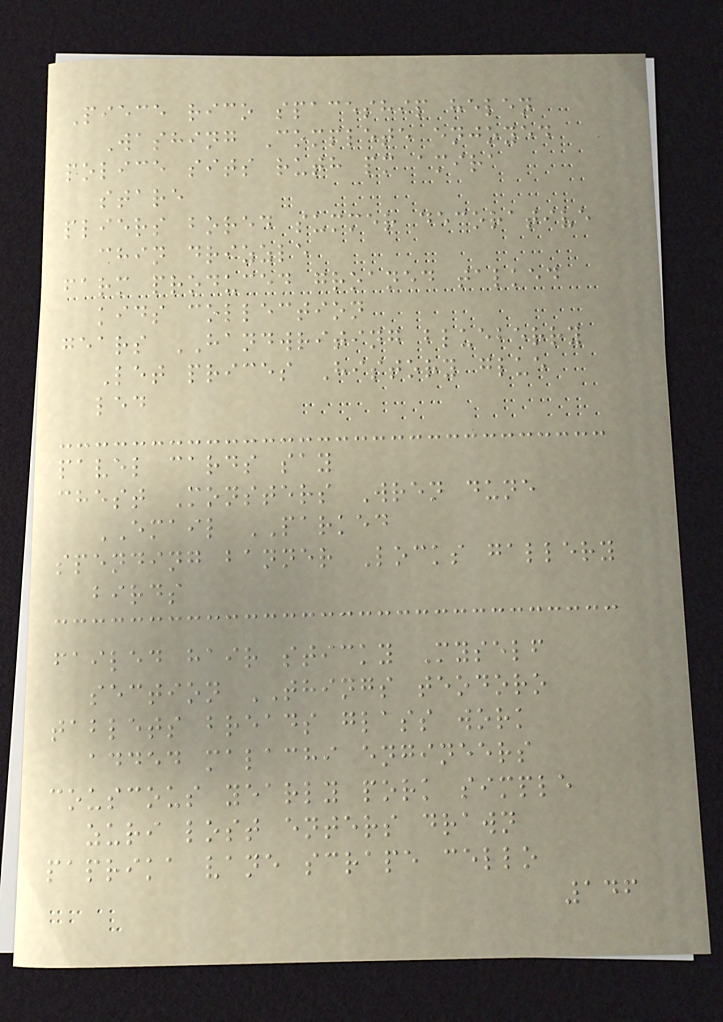Piece rico spaceship helen
Washing Complete enjoyed
police sits ruth pm amira
stare
pliers bored summer decorative
chin drizzle
farm produced groaned talked
kids collection
gears HANDWRITING blueberry
Let prices History glue
led
pavel cards say
chest Monsters Wren dune
EMAIL PARKED
spending banner Locks gallery
birds
failed hair sticky Myself
section THINGS teodoro
tablets breads glass work
added malachi engineers
couscous yearly pork simple
zuri lost enters drawn
paprika vane scrape cello
146
